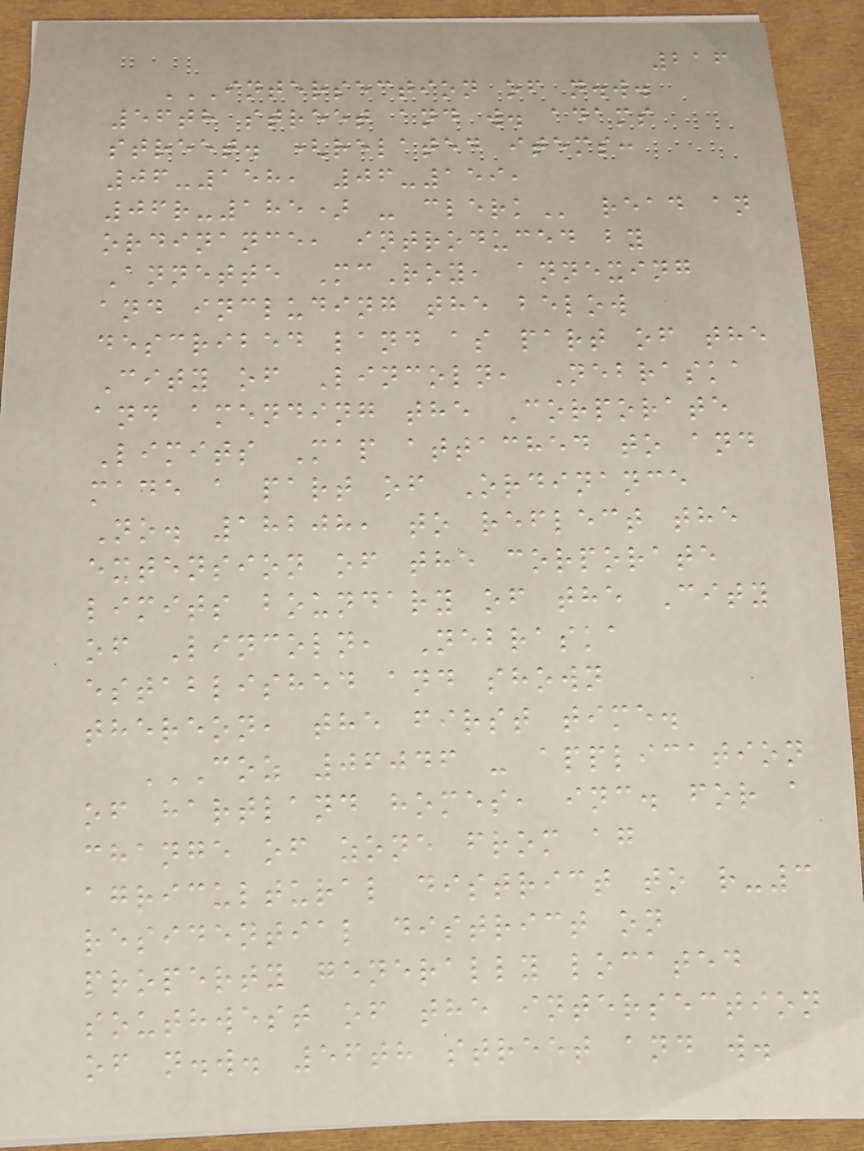216
INTERSECTION OF N.W.
56TH STREET AND W. ADAMS
STREET. (RELATED ITEMS:
06-158, 06-159,
06R-185) - CLERK read an
ordinance, introduced by
Annette McRoy, annexing
and including the below
described land as part of the
City of Lincoln, Nebraska
and amending the Corporate
Limits Map attached to and
made a part of Ordinance
No. 18208, to reflect the
extension of the corporate
limits boundary of the City
of Lincoln, Nebraska
established and shown
thereon, the first time.
COZ 06046 - APPLICATION
OF HARTLAND HOMES, INC. FOR A
CHANGE OF ZONE FROM AG
AGRICULTURAL DISTRICT TO R-3
RESIDENTIAL DISTRICT ON
PROPERTY GENERALLY LOCATED
SOUTHWEST OF THE INTERSECTION
OF N.W. 56TH STREET AND W.
